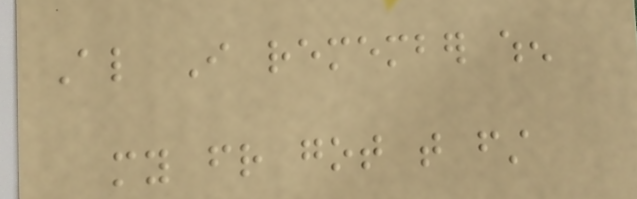Also I remember when
my friend got that first
